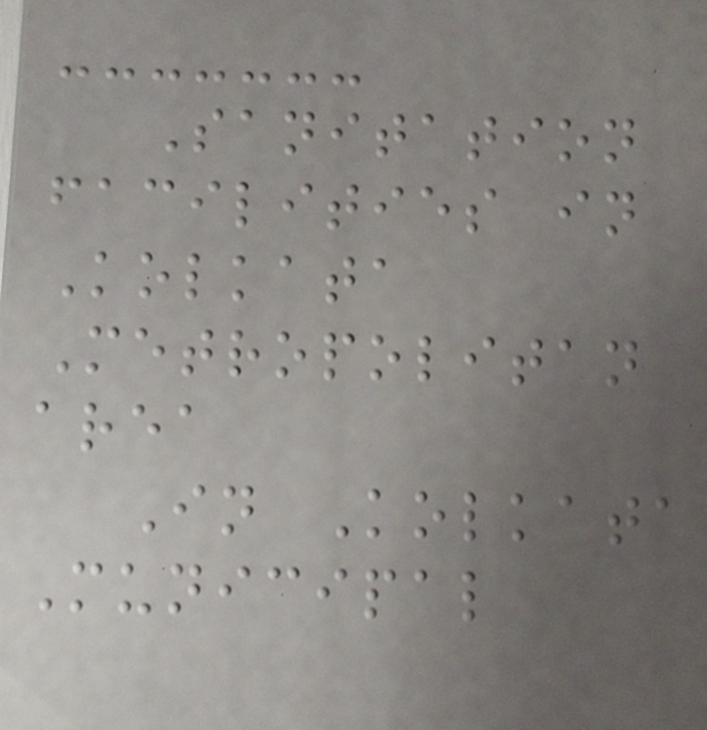Sanitation
facilities in
Kolkata
Metropolitan
area
In Kolkata
Municipal
